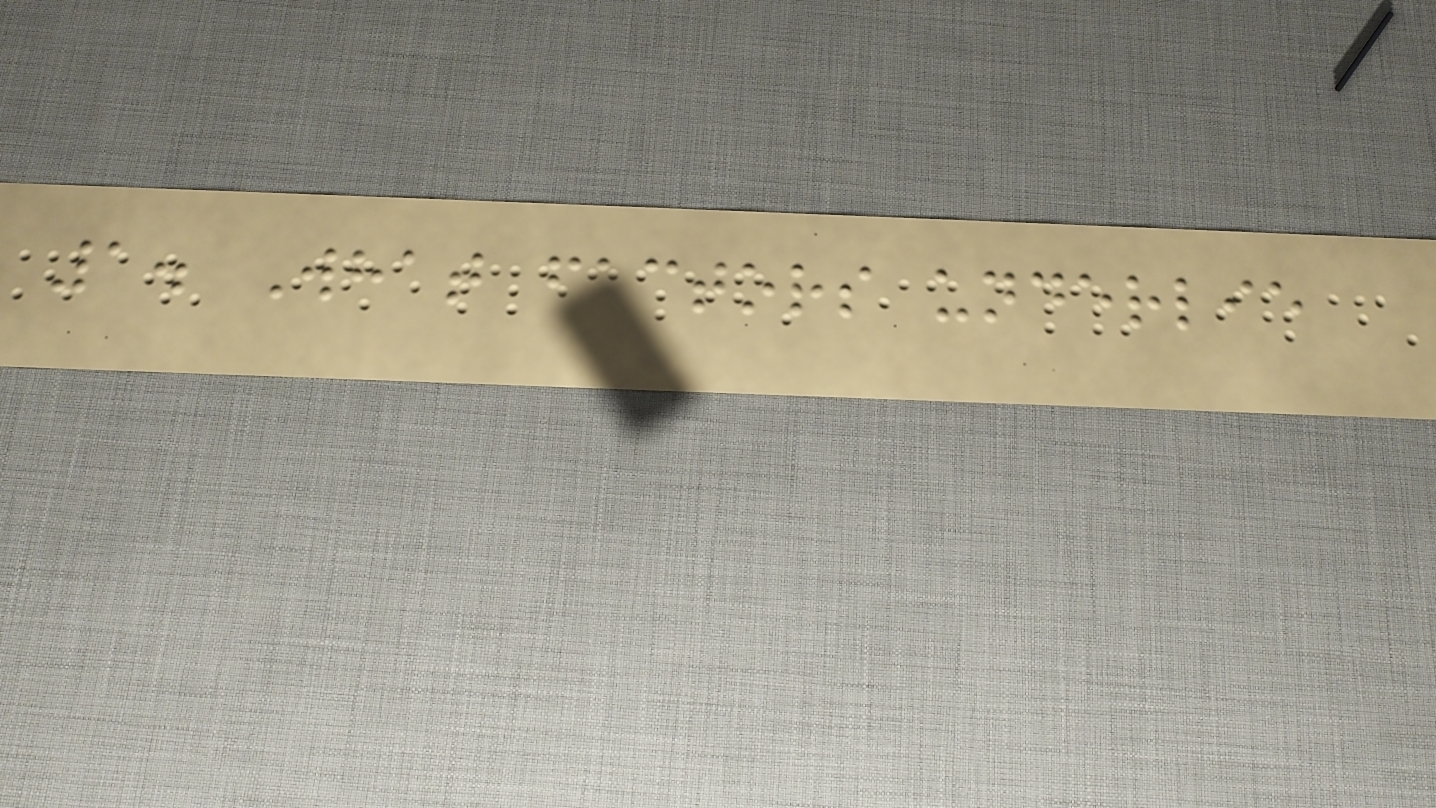1. What factors underlie
